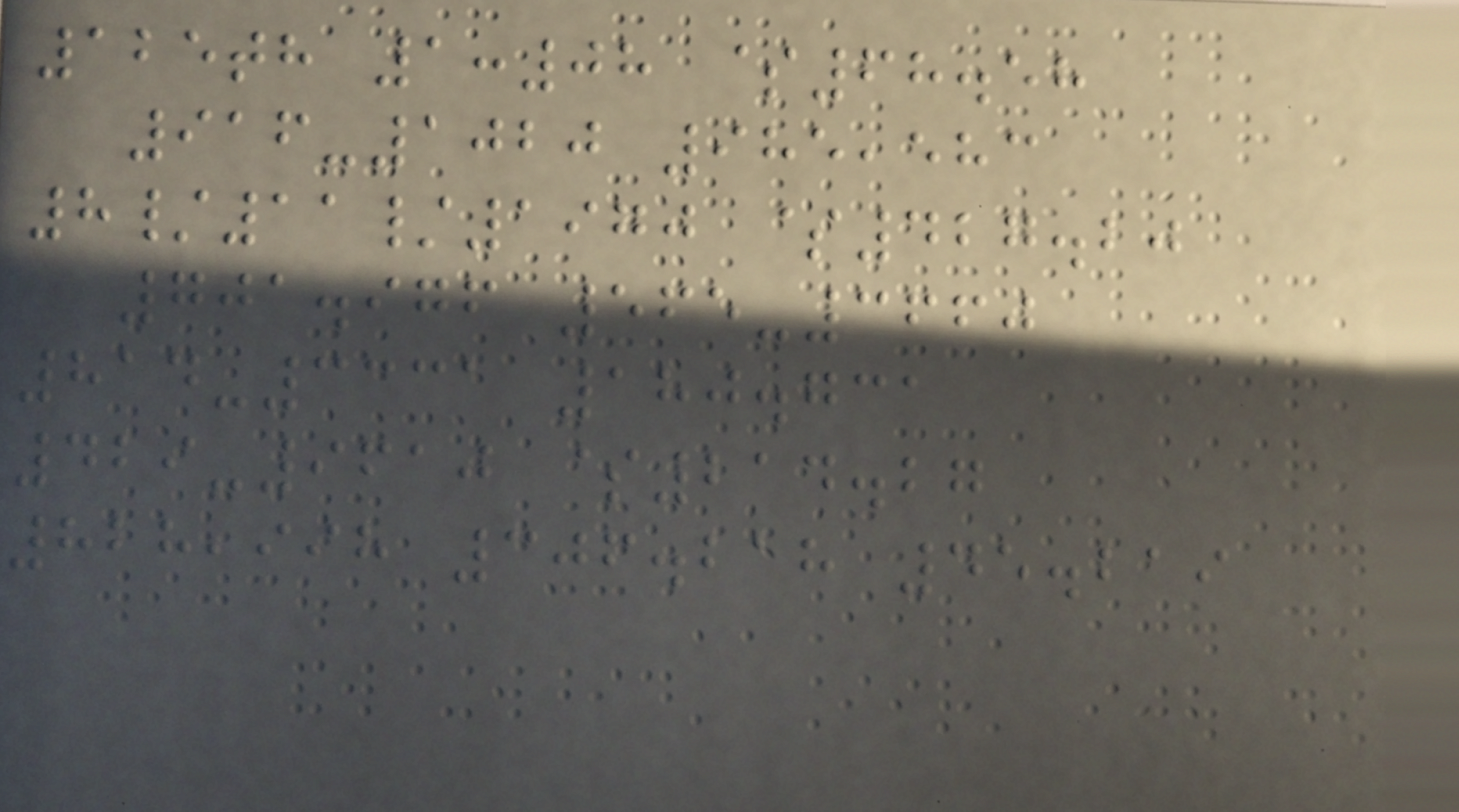125th 1:08 $68.58
916-1020 985,583
8/11/1970 $427.20
701.976 565-3660
814-3331 180.731
429-9610 $214.27
828,998 306.218 45.219
